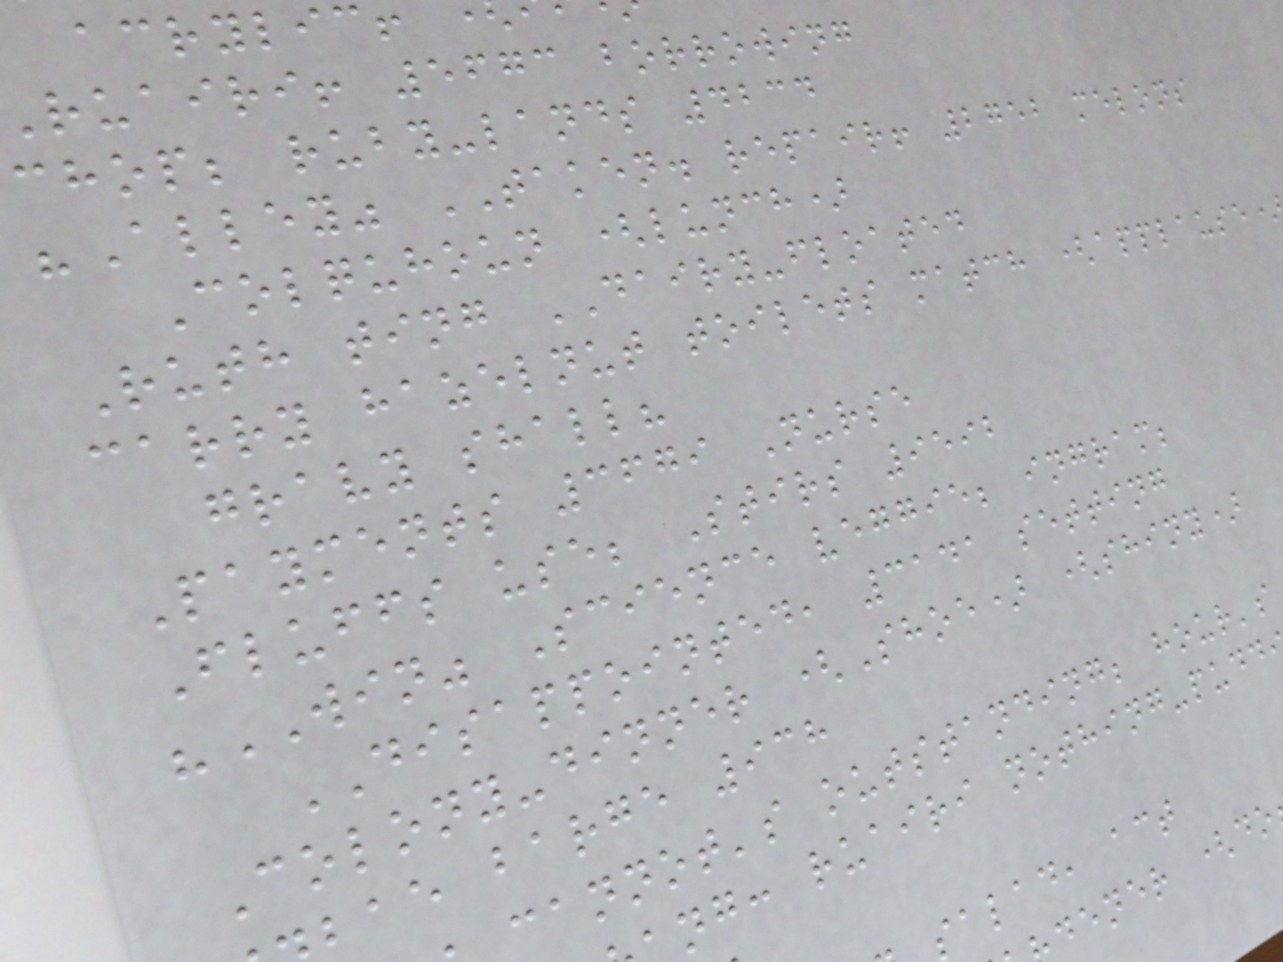acrylic!
ruairi! 5673 borrowing
chop; ruby-lands 4234
"Alley" TAKEN. repair! 2752 melons
Colquhoun (lunch)
Ruth ting DAIRY-floated
carry hazelnut toilets match (applause
gravy shall?
Payments 3679 Nurse
Fluffs use; Stirs 9592
"WIN" Science veggie; ingram;
DISAPPOINTED, 3141 setting
Colony-dinner (Shoe) (shiny)
ae barge 938
cannot's outstanding; hour's
ng: ruairi nothing-pudd
salad, act
dener (do
